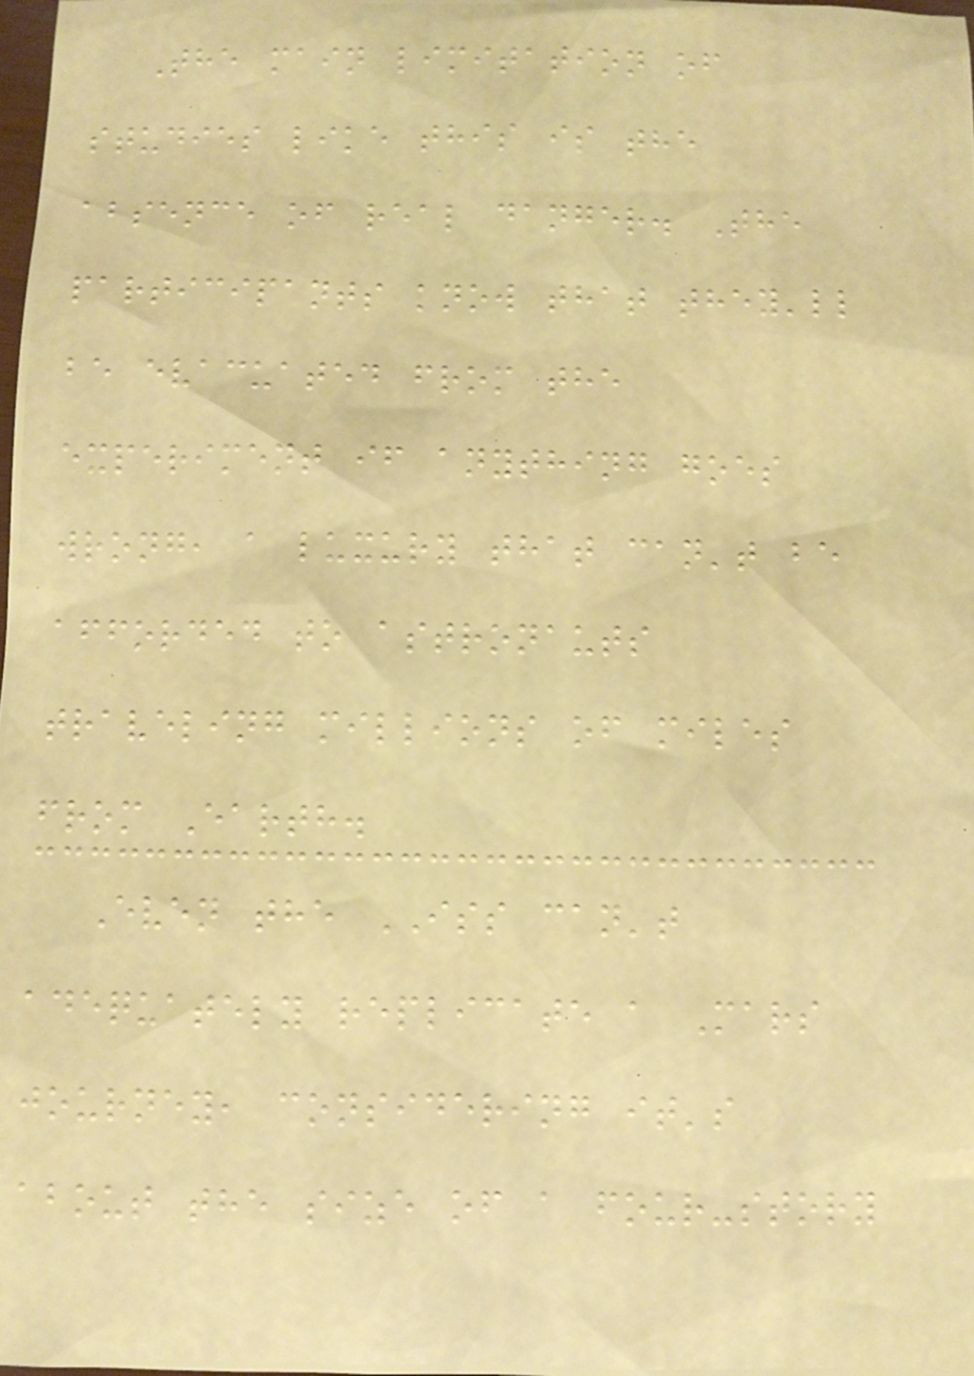The main limitation of
studies like this is the
absence of real danger. The
participants know that they'll
be evacuated from the
experiment if anything goes
wrong, a luxury that can't be
afforded to astronauts
traveling millions of miles
from Earth.
Even the ISS can't
adequately replicate a Mars
journey, considering it's
about the size of a four-story
